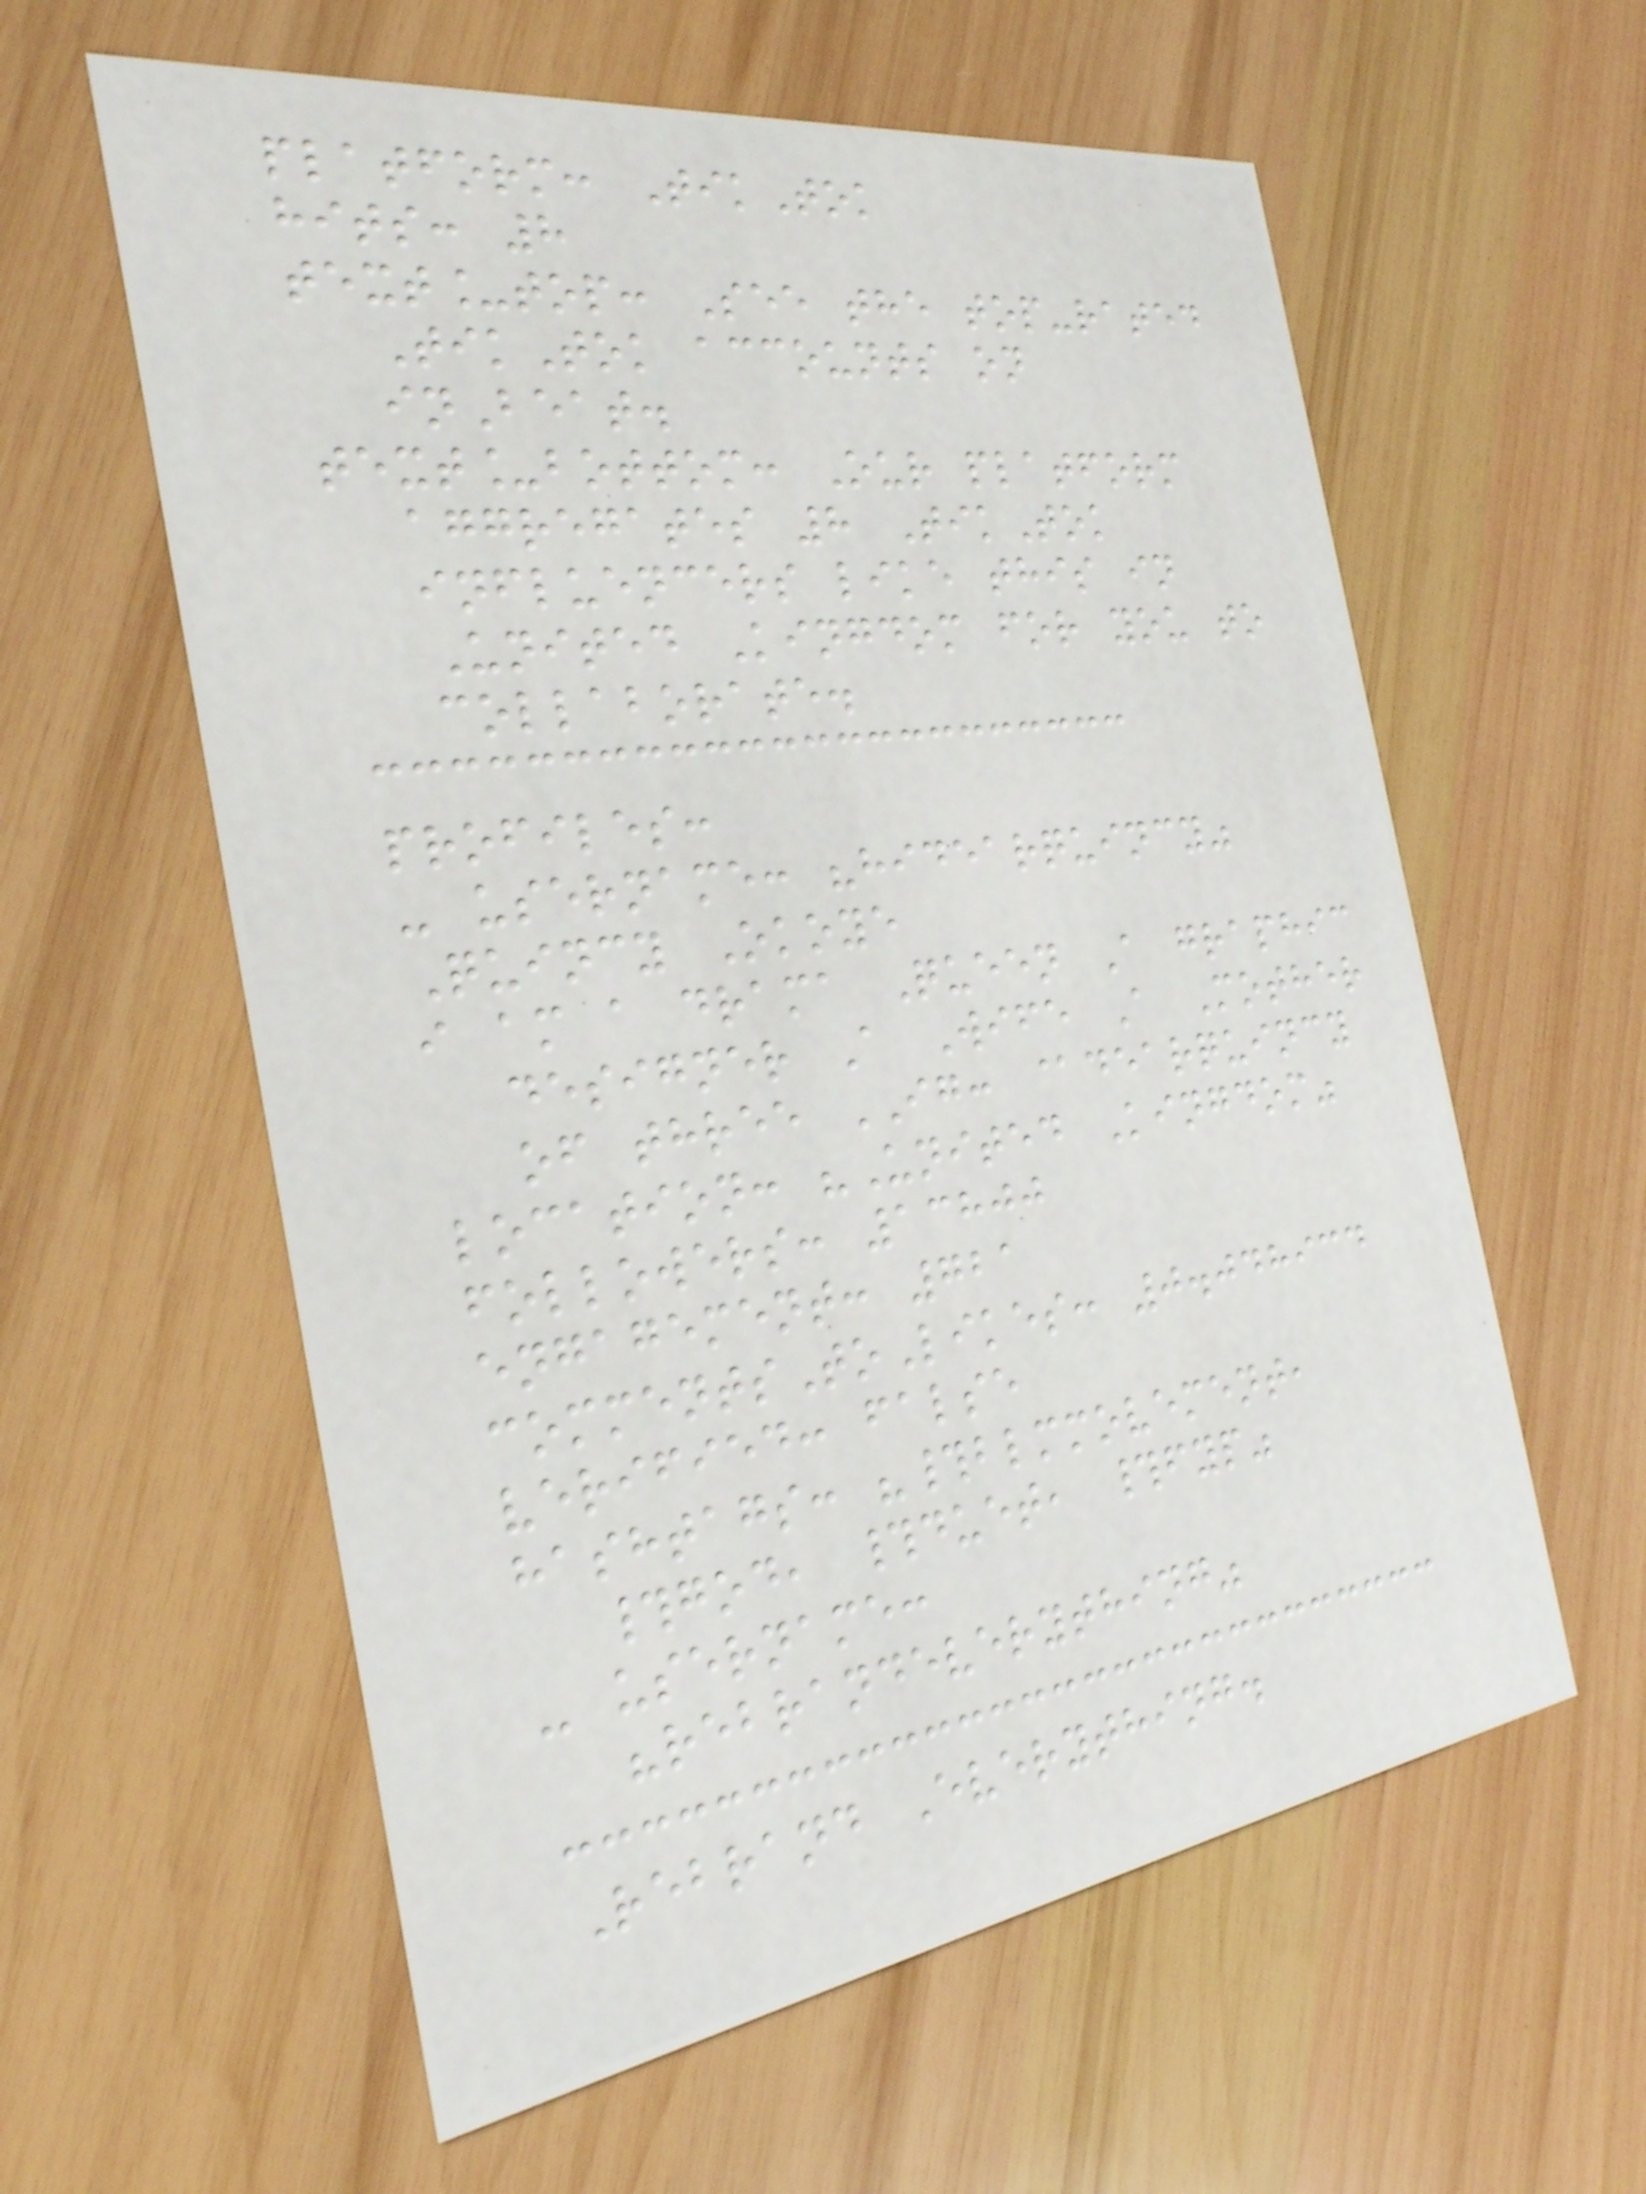platform: TikTok
hits: 8
text_top: See the top-rated
TikTok accounts on
inBeat.
text_bottom: Our platform
aggregates 8 TikTok
influencers like this in
United Kingdom for you to
collaborate.
profiles:
- username: "hidearquincy"
Quincy Okoye
i am a drama Queen A graphic
designer A Wife A Mother
of three IG: @dearquincy
location: "United Kingdom"
followers: 13800
engagement: 721
commentsToLikes: 0.048934
verified: false
hashtags: "#blmmovement,
#god, #duet, #fyp"
- username:
"rebrandeverything"
Rebrand Everything.
